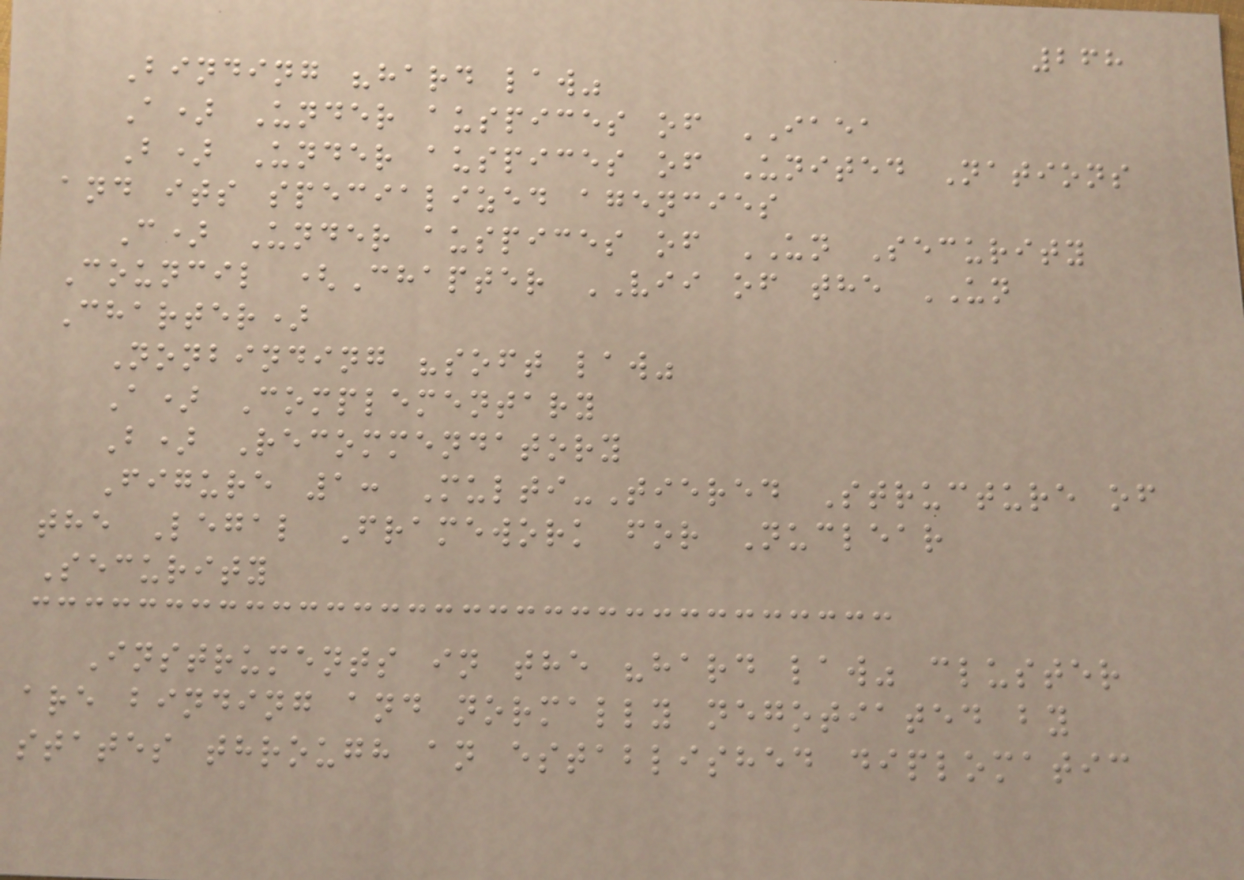268
Binding "hard law"
A) Under auspices of IAEA
B) Under auspices of United Nations
and its specialized agencies
C) Under auspices of UN Security
Council (Chapter VII of the UN
Charter)
Nonbinding "soft law"
A) Complementary
B) Recommendatory
Figure 1: Multi-Tiered Structure of
the Legal Framework for Nuclear
Security
Instruments in the "hard law" cluster
are binding and normally negotiated by
states through an established diplomatic
